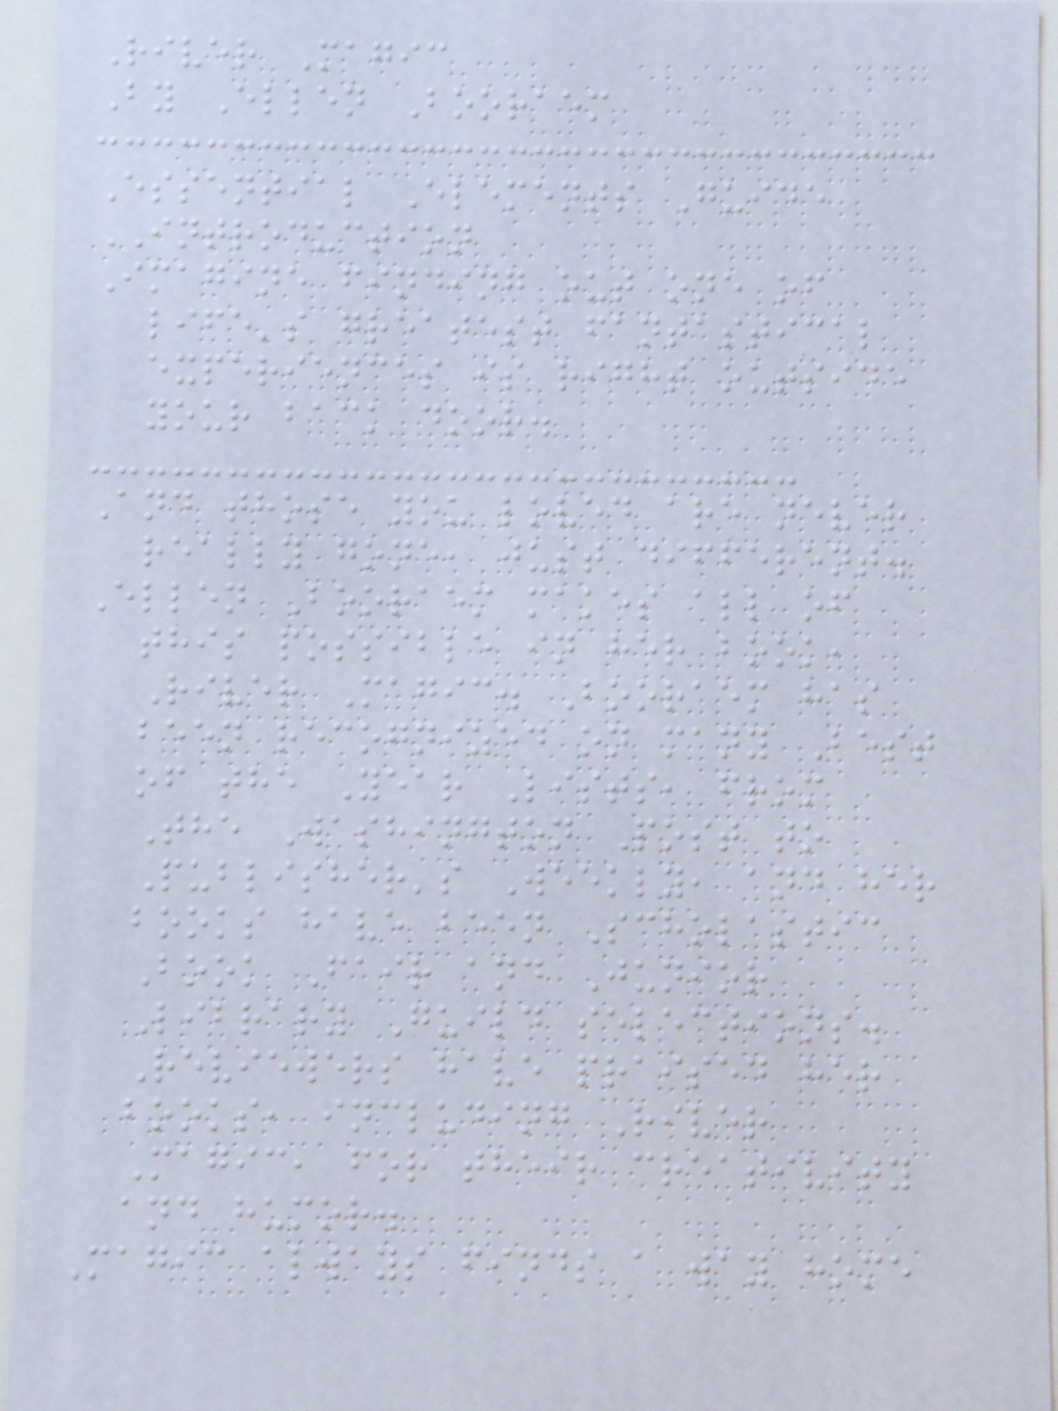River Magic
By Ellen Booraem
Essential Elements Guide
INTRODUCTION
Imagine finding out one of
life's greatest fantastical
experiences is right outside
your back door.
And those you loved are never
really gone, just different.
Ellen Booraem makes all of
this possible in her book,
River Magic. Booraem has
been recognized on many Best
of the Year Lists, from
The Washington Post to
Publisher's Weekly, and her
books have been Scholastic
Book Fair and Junior
Library Guild selections.
Reviewers have praised her
books, including River
Magic, for their creativity
and humor.
Magic always finds a way home
